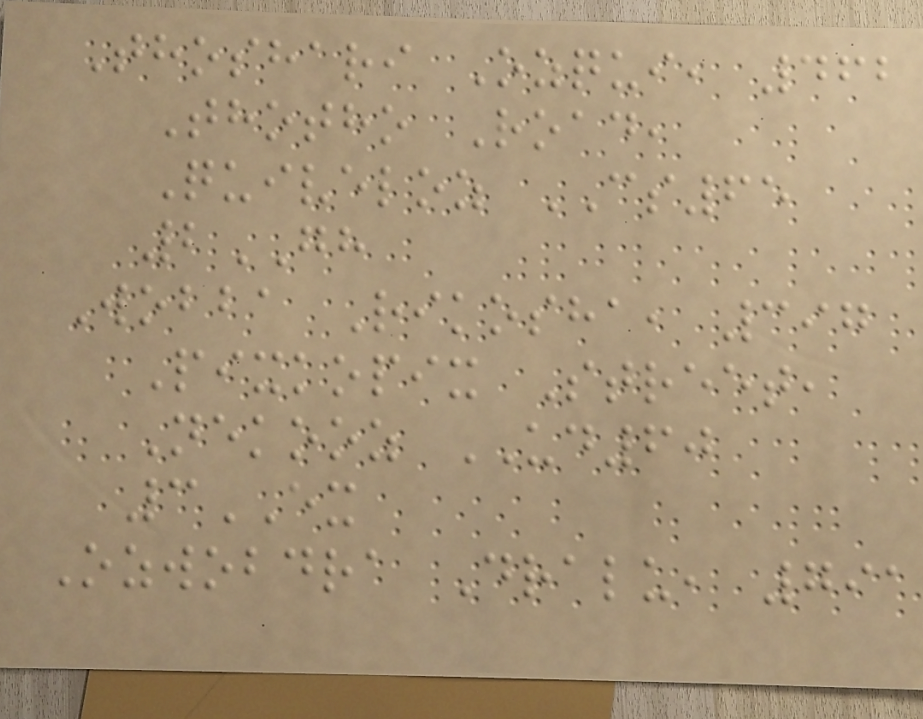Thoshari Ozqui, 462
Thotho Road,
Quiveloz CS65
2GH
Wobba Rikosha, 397
Pixkopix Street,
Nekooz UD60
3EX
Ozwobdra Dralu, 791
